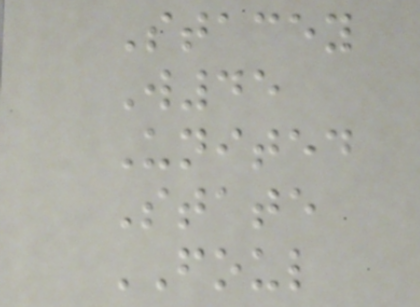Stacey
W45
United
State
FOUL
